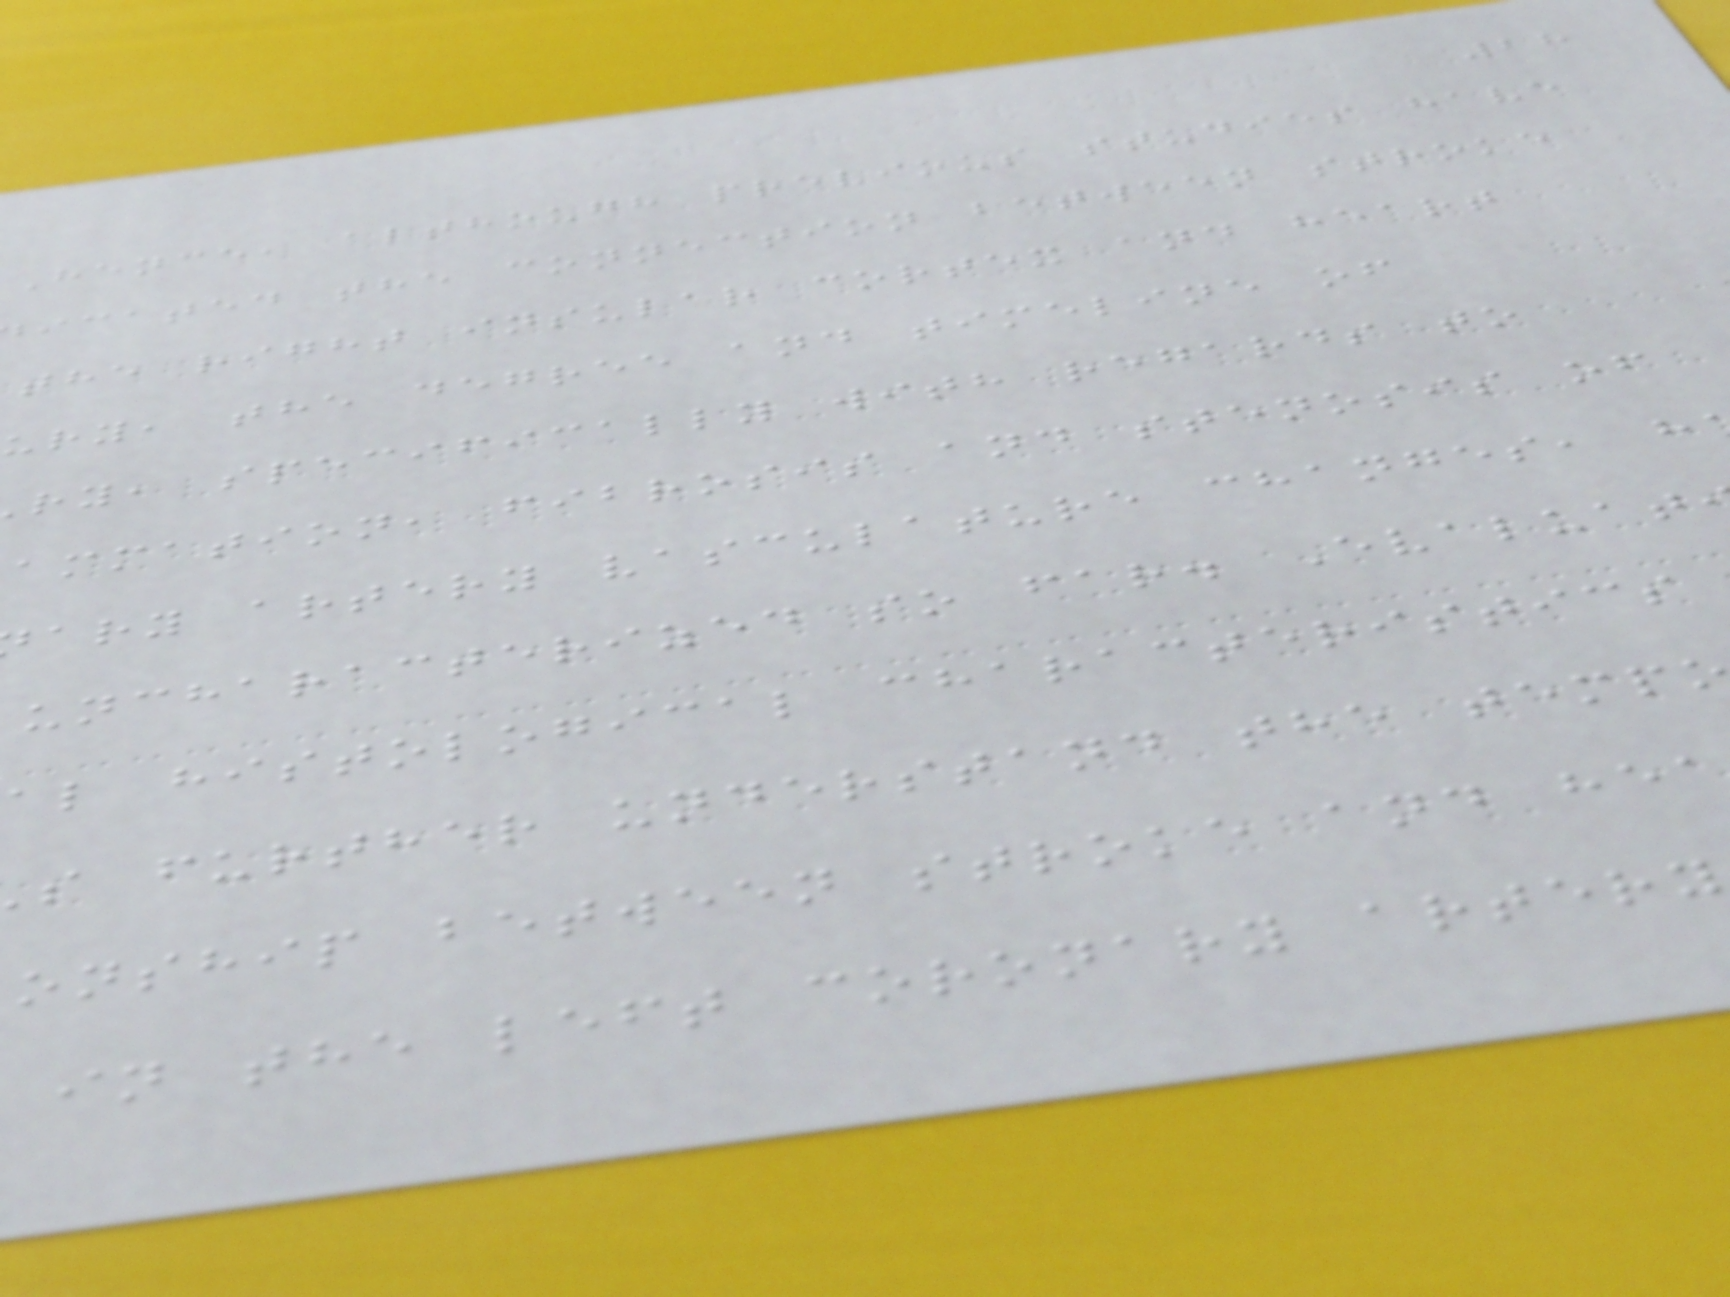28
Hence, although previous studies have
icated the connection between stroke
the right insular cortex and heart
ury, the degree and timeline of
ry, specifically with regards to
ammation, fibrosis and stenosis of
ary artery vasculature changes, h
uncharacterized so far. Evaluat
al histological characteristics
s further understand the temp
onship between stroke and hea
in the left coronary artery
